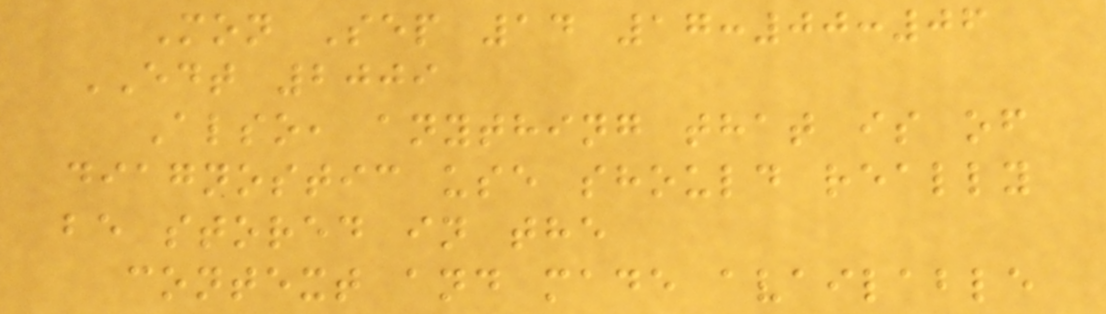Mon Sep 14 17:00:06
EDT 2009
Also, anything that is of
diagnostic use should really
be stored in the
context and made available
